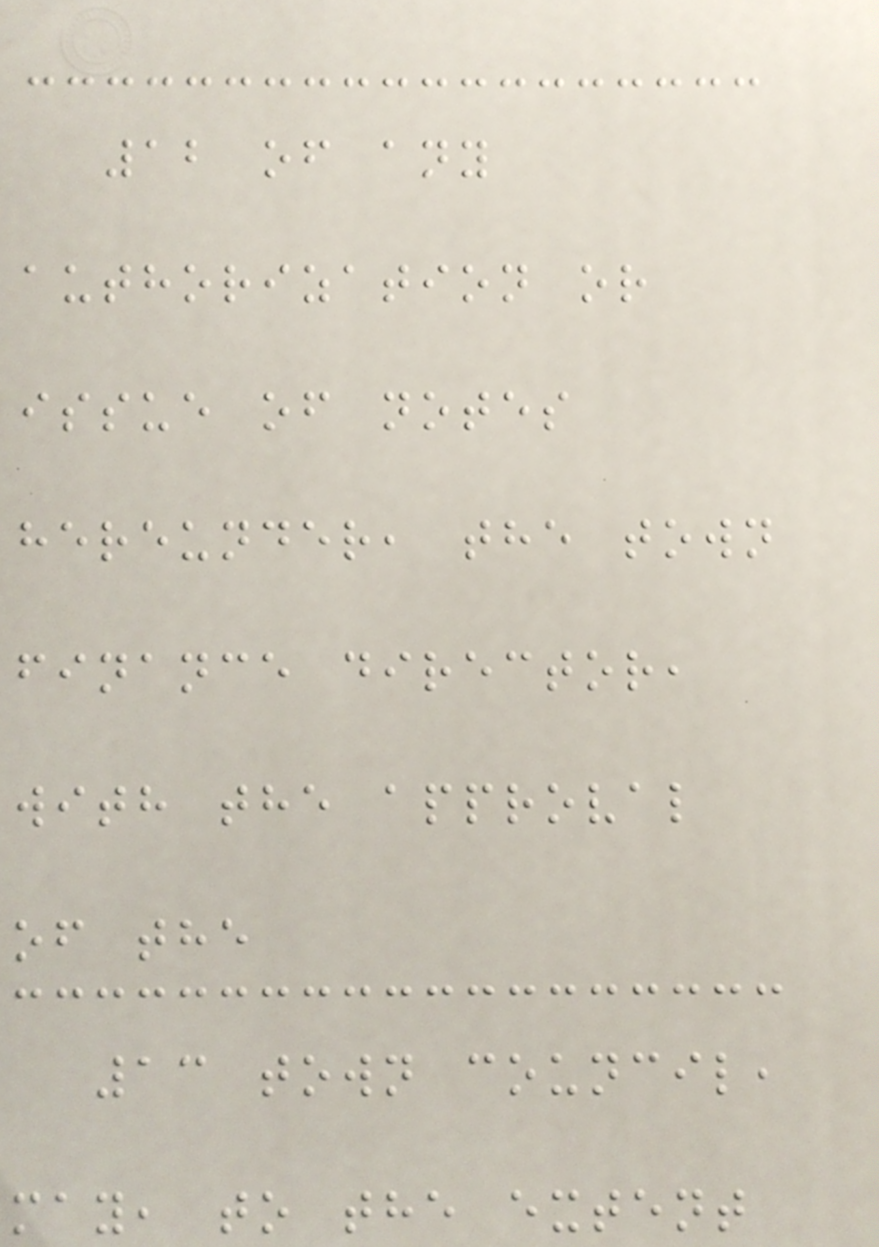12 of any
authorization or
issue of notes
hereunder, the town
finance director,
with the approval
of the
13 town council,
may, to the extent
